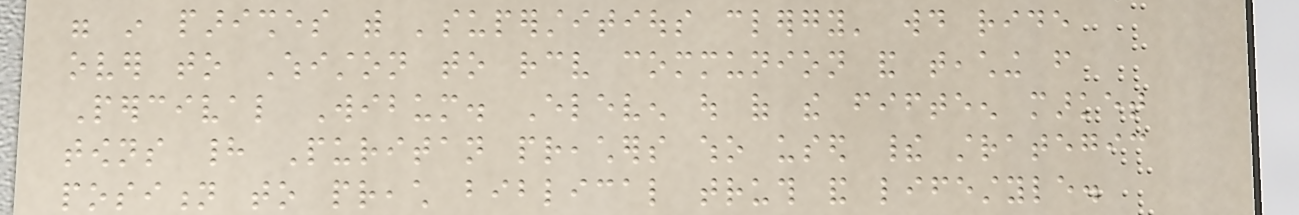were in parishes with 'superstitious clergy' would ride
over to Whiston to receive communion and teaching from
Percival Wibum. Eleven out of the fifteen market
towns had Puritan preachers who used their strategic
position to preach biblical truth and lifestyle.
